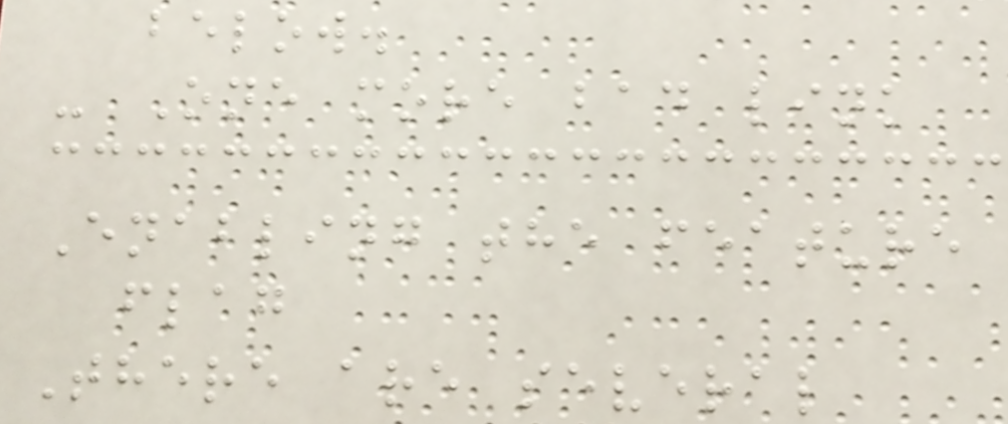below.
- One more bad link
Enabling the feature
flag
There are several
